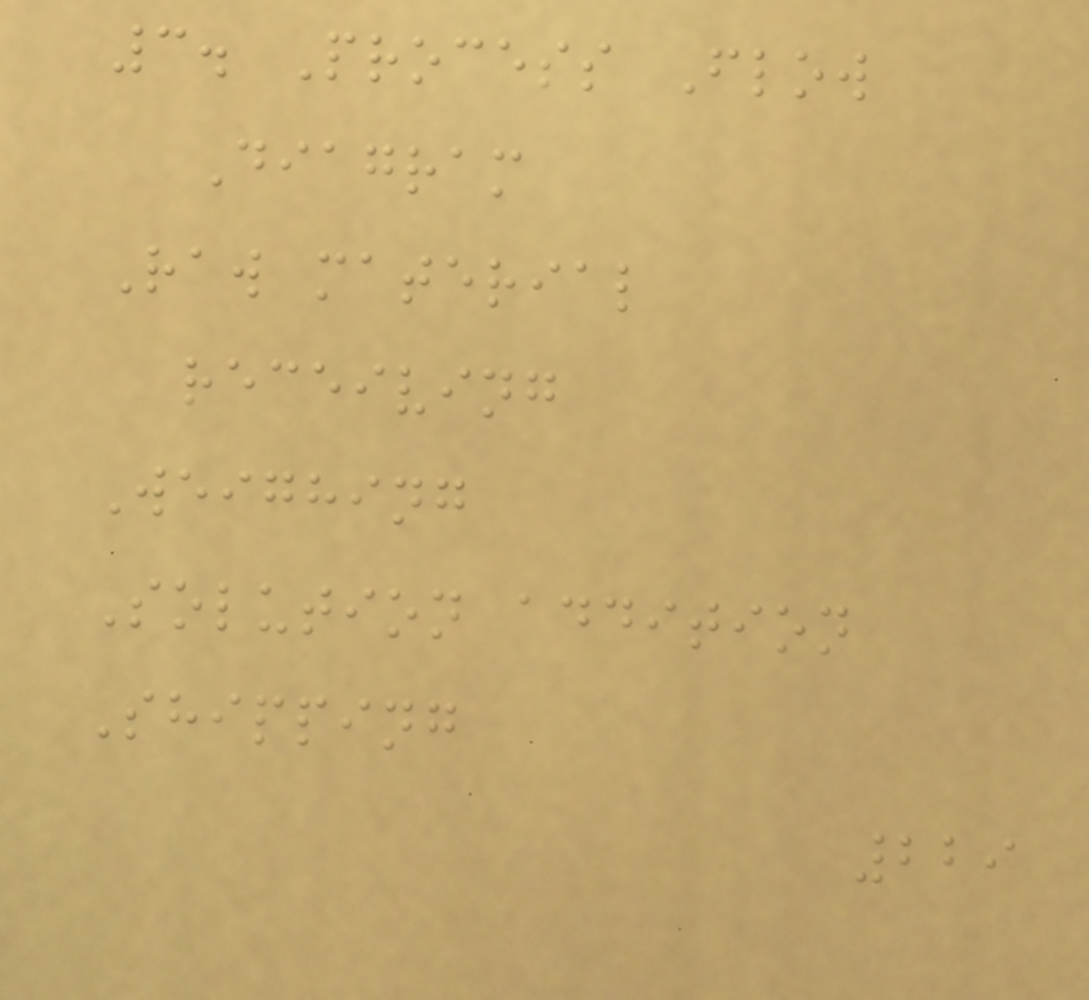3. Process Flow
Diagram
Raw material
receiving
Weighing
Solution addition
Shipping
229
